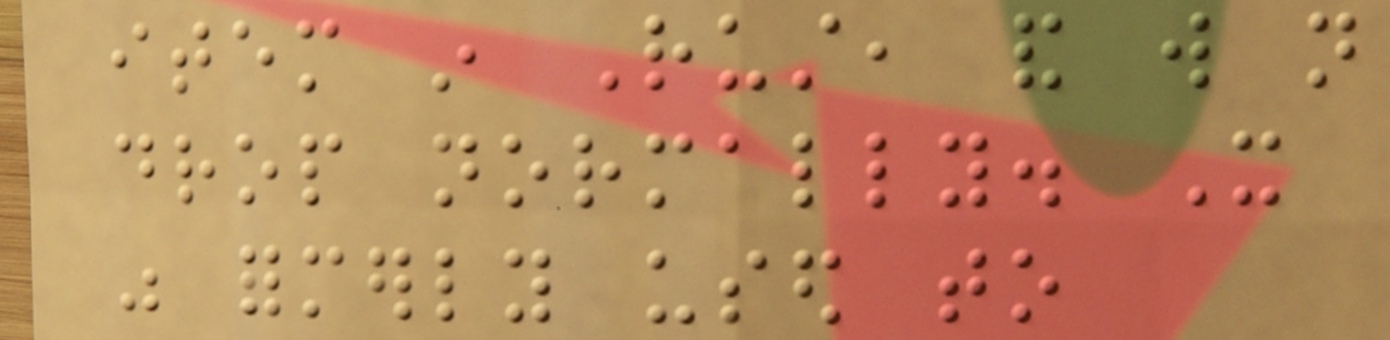item in Rust, and will not
drop normally. It
was formerly used to
